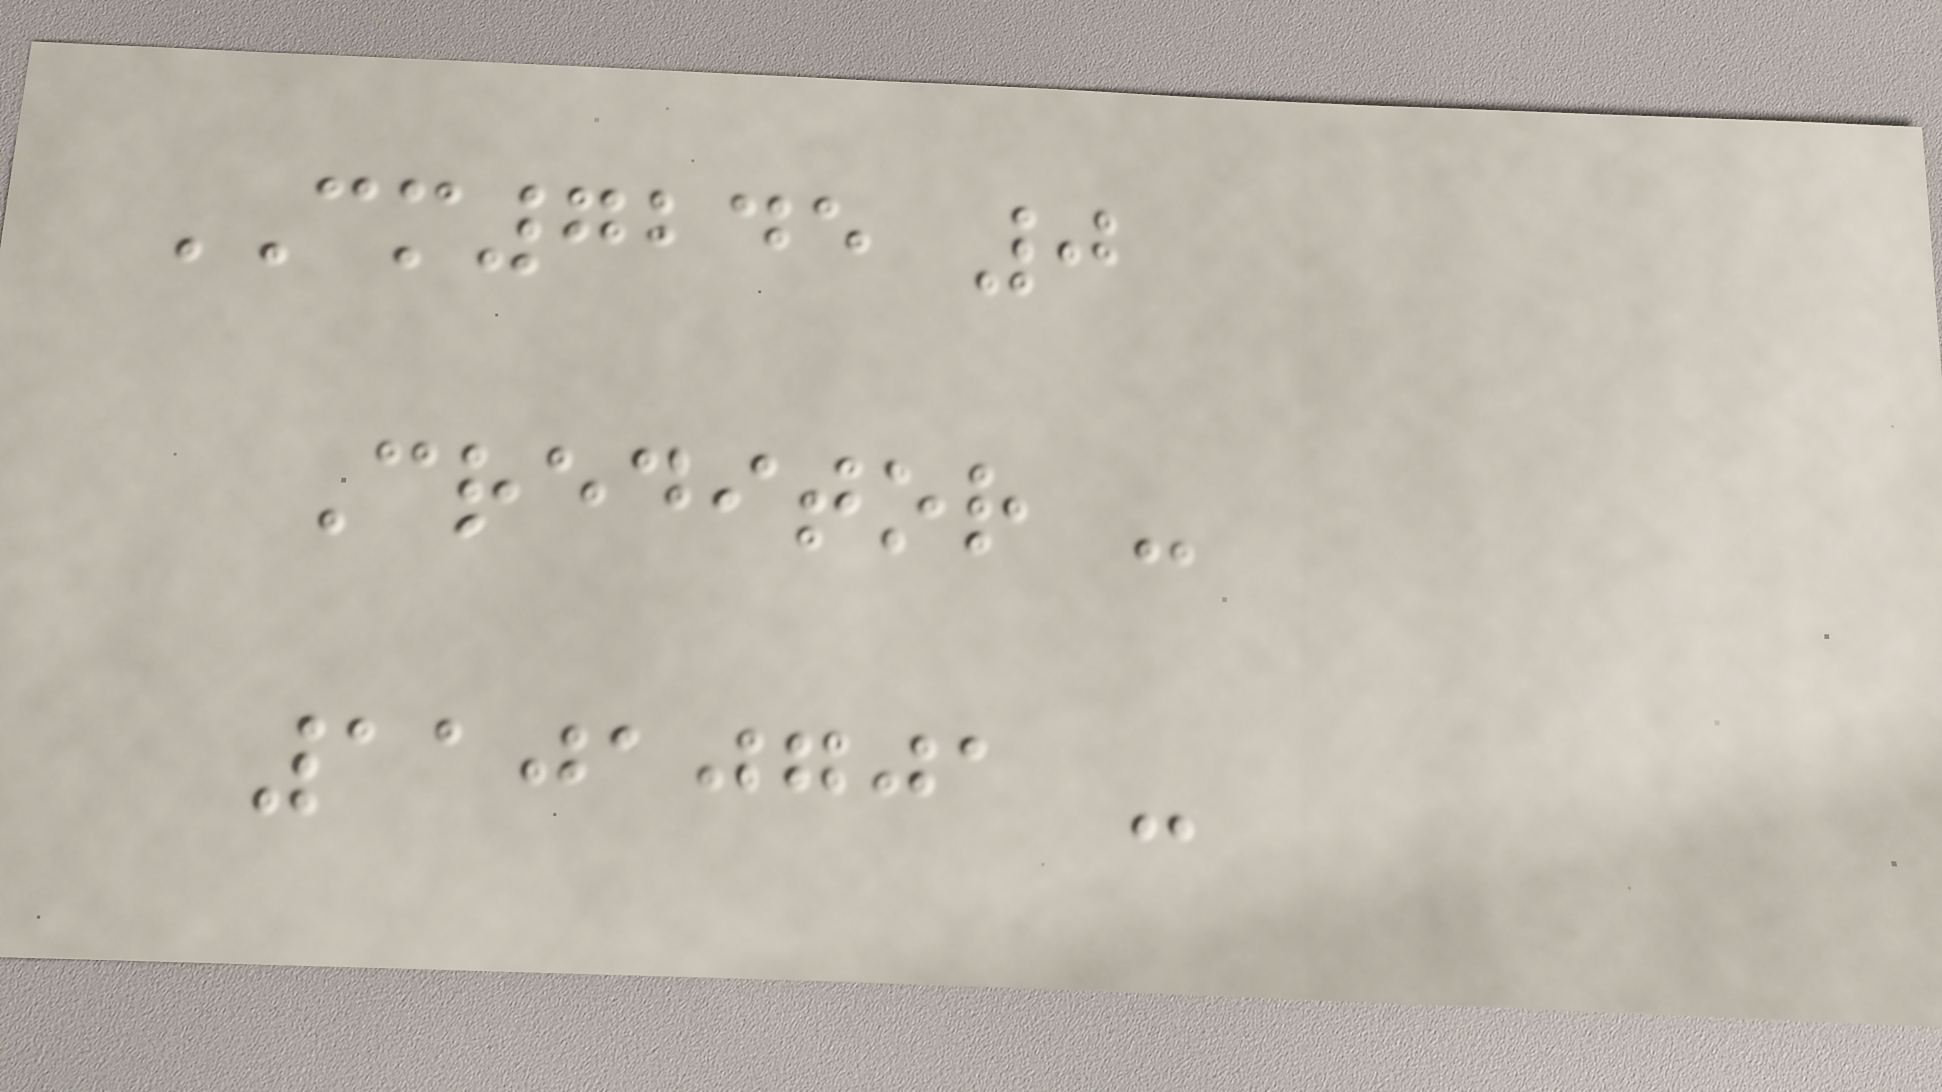CM7245 0
Creditor -
11010701 -
